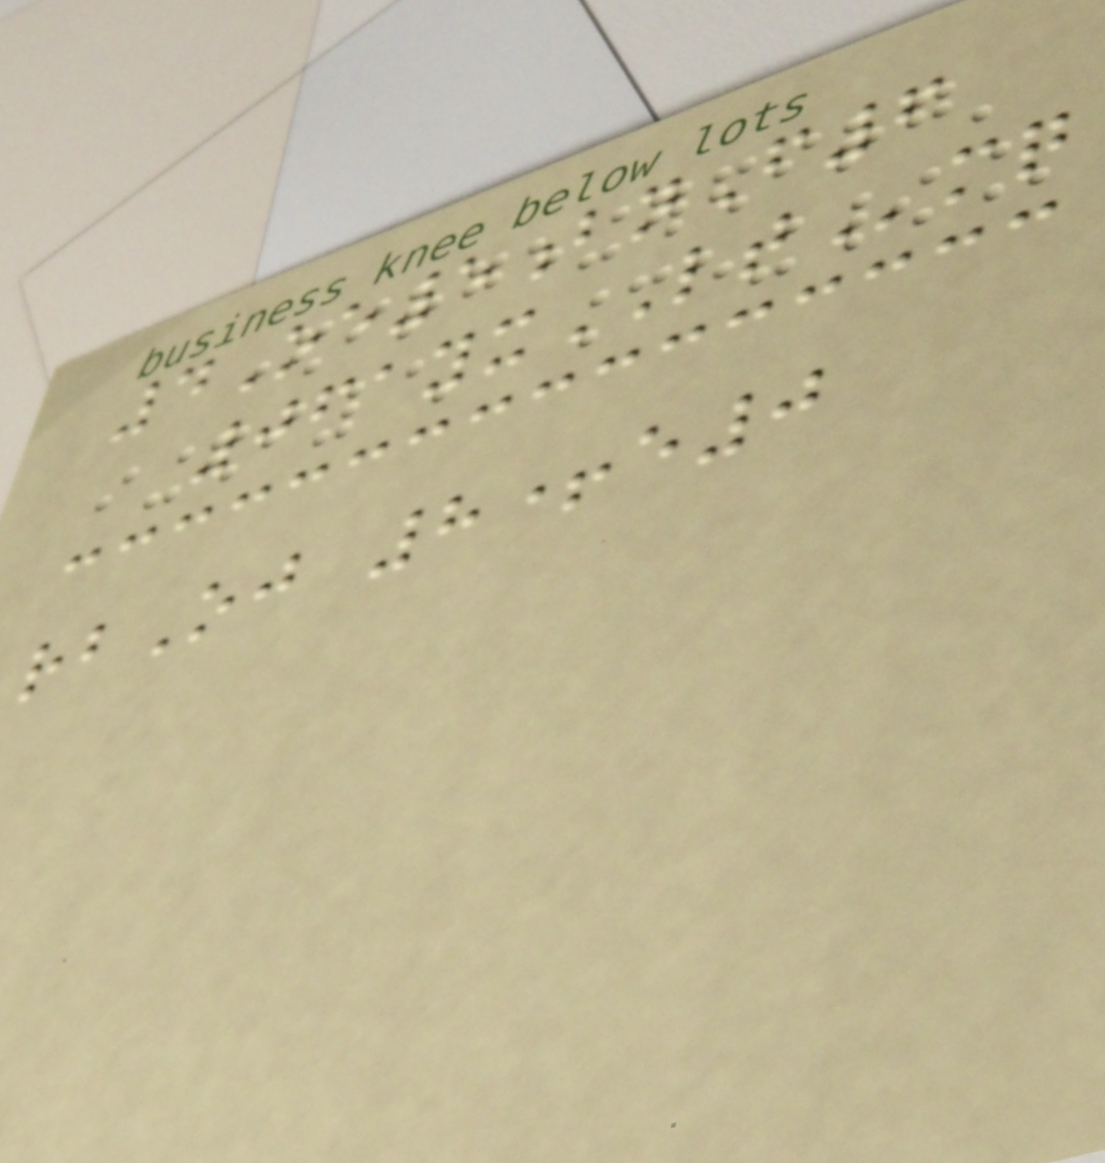4Oe5bnF6
061yxLTmq
rbOj 8+e0
